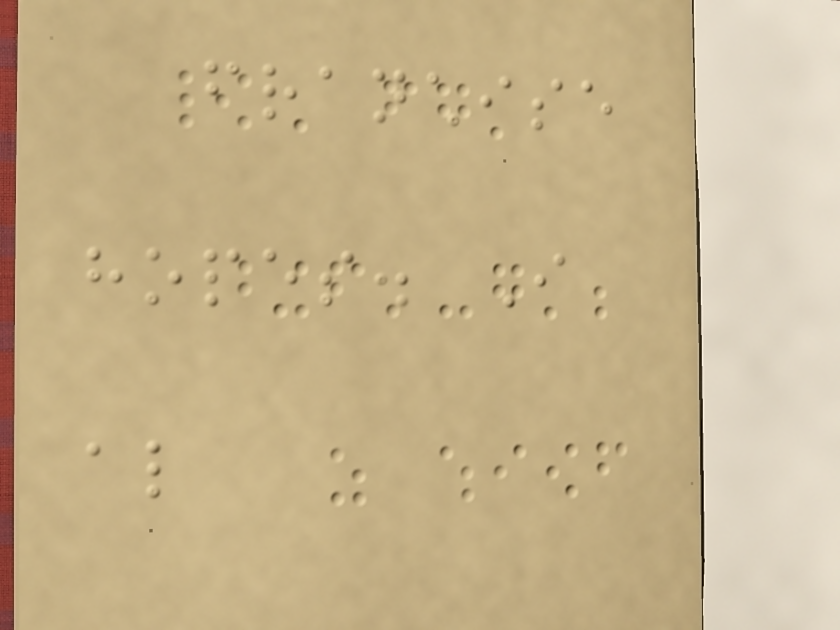franchise
hopes. I
also
